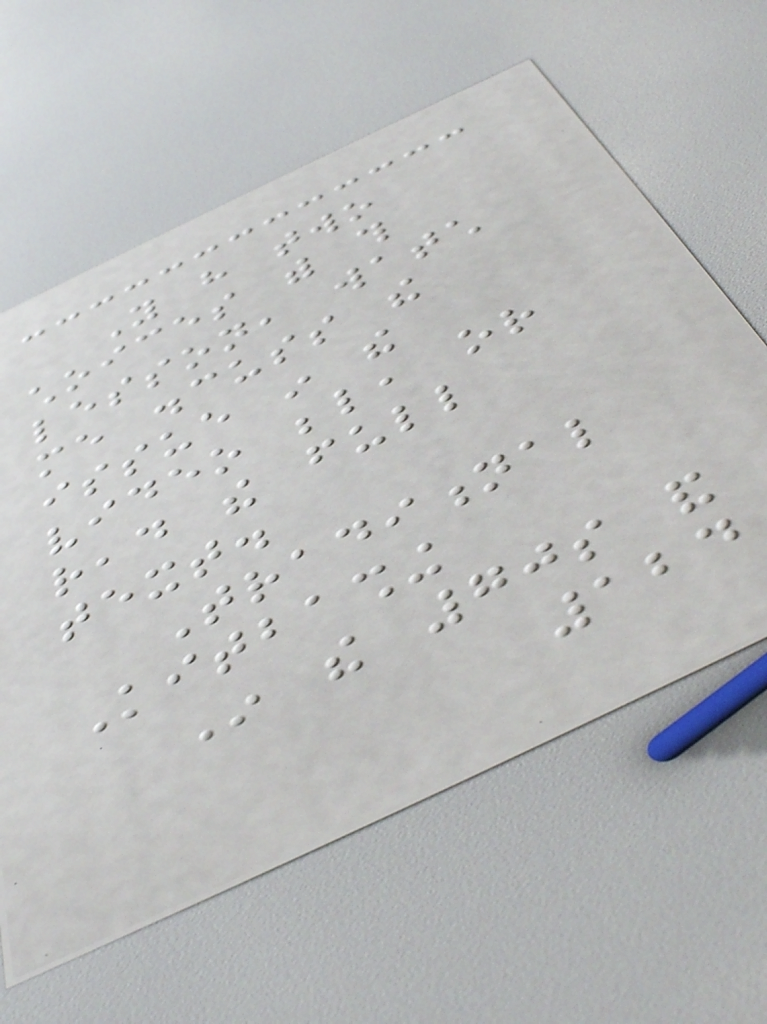You have two
choices with this
lesson, watch
me discuss the
issue in the
video below, or
read the full
text.
Traditional
Kitbashing
In the 70s and
124
